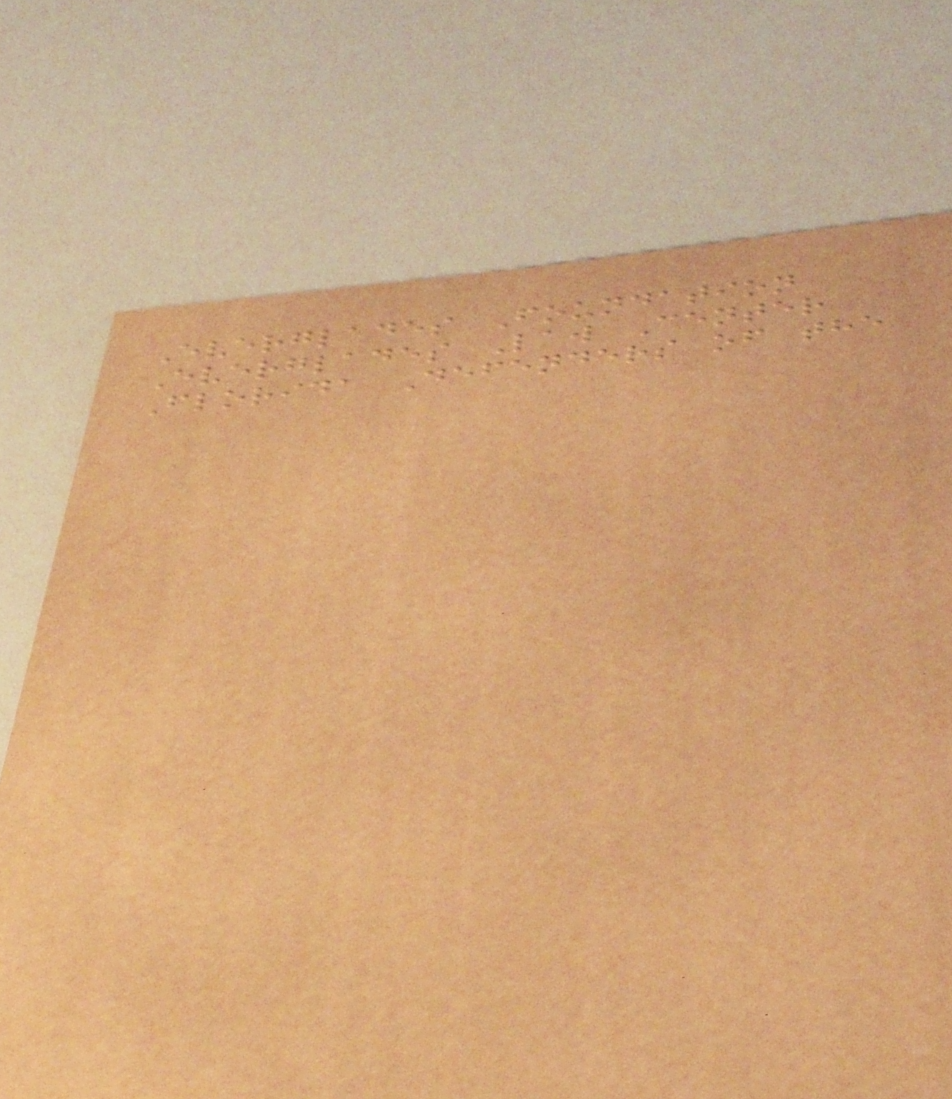Everglades Foundation
Everglades Law Center
Florida Defenders of the
